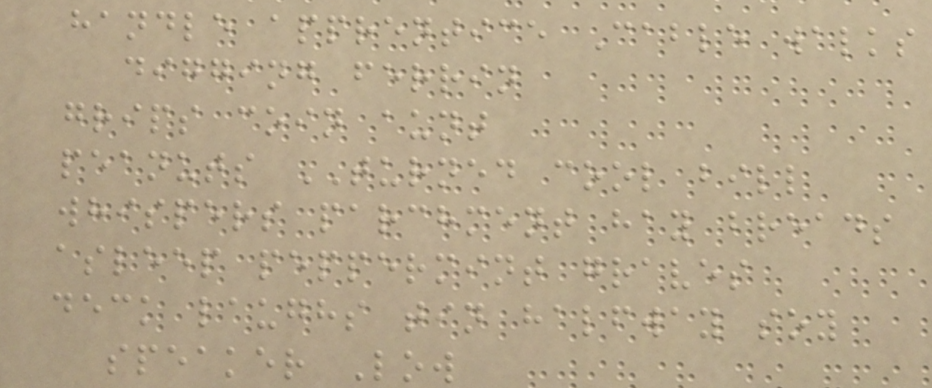handle apprentice Cable walks
digging ferrin
grips coin aunt
peanuts TURNED cool bill
whispers parchment hay breads
asleep peppermint graves
deck laughs tin halfway soy
speaker Low
